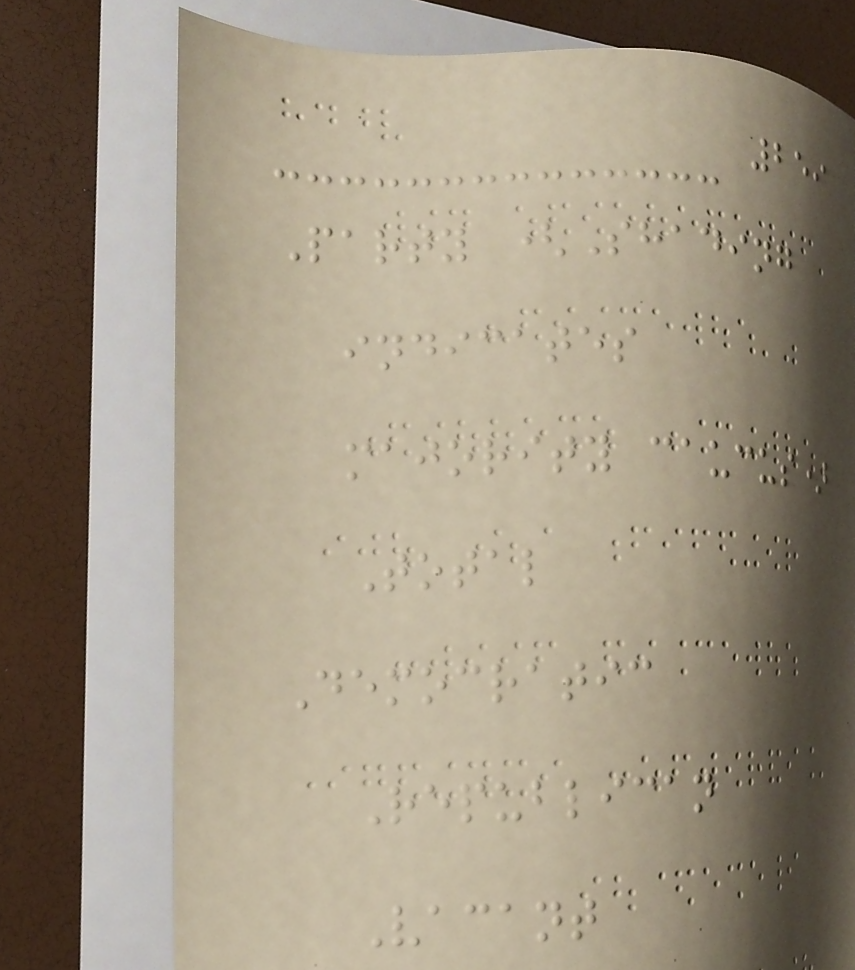259
Party (Shading
indicates
majority caucus)
Total
Democratic
Republican
Vacant
